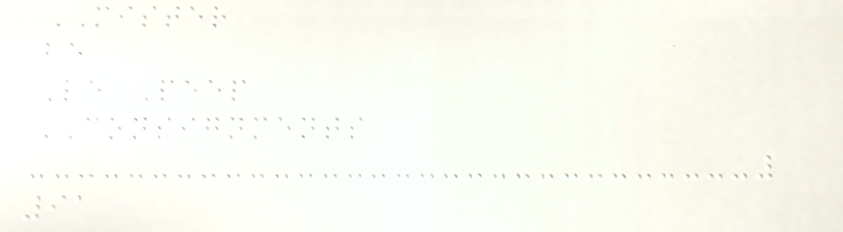MISTER
be
Le Peep
CONSIGNMENTS
91
